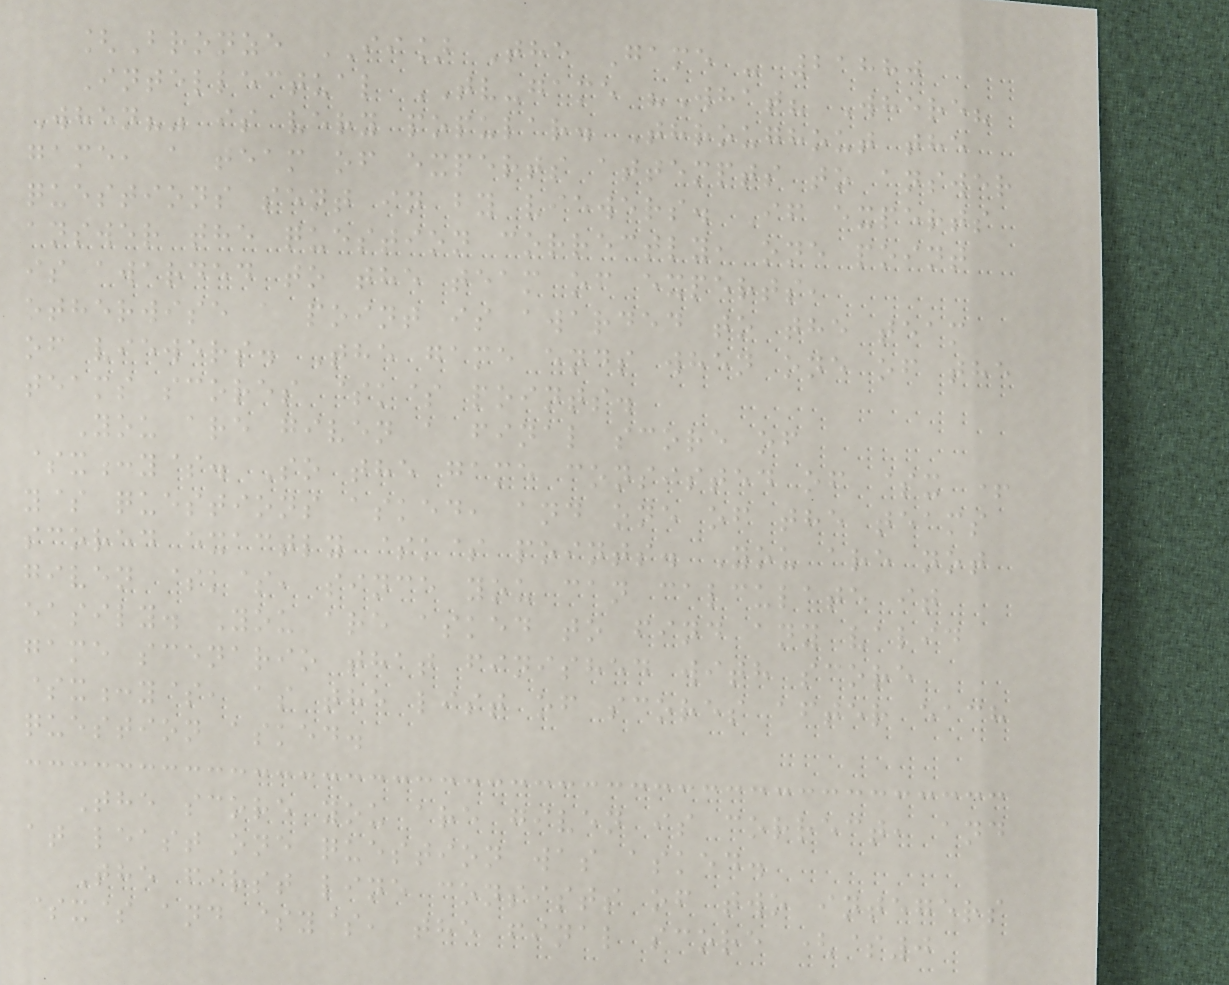[Bronze II] The Game - 21880
Intellectual TV-game "What? Where?
When?" is very popular. Throughout the
game, a team of experts attempts to answer
questions sent in by viewers. If experts
answer the question correctly, one point
is awarded to the team of experts,
otherwise a point is awarded to the team
of viewers. The game ends when one of the
teams scores $k$ points.
You are given a final score of
$x:y$. So the game consisted of $x +
y$ questions asked, and one of the teams
scored exactly $k$ points. You are not
given $k$, since you can calculate it
easily. You are asked to find any valid
game scenario that finished with score
$x:y$, as the list of scores after each
question asked.
The score you are given is correct, and
at least one question was asked.
The first line consists of two integers
$x$ and $y$, the final score ($0
